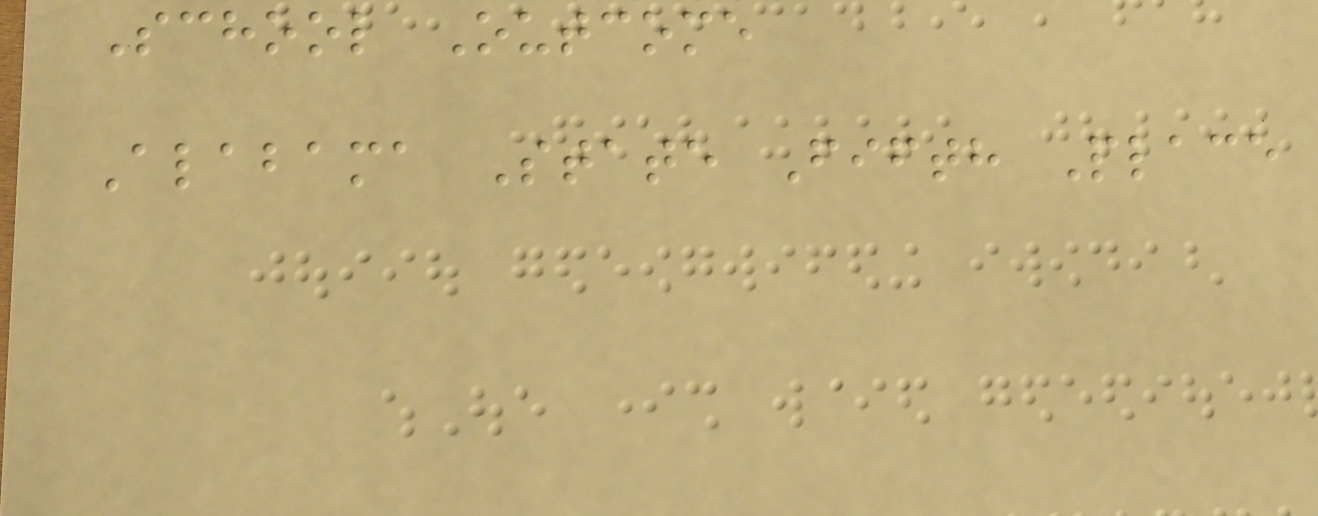School Outcome
Alabama State Fifth Place
